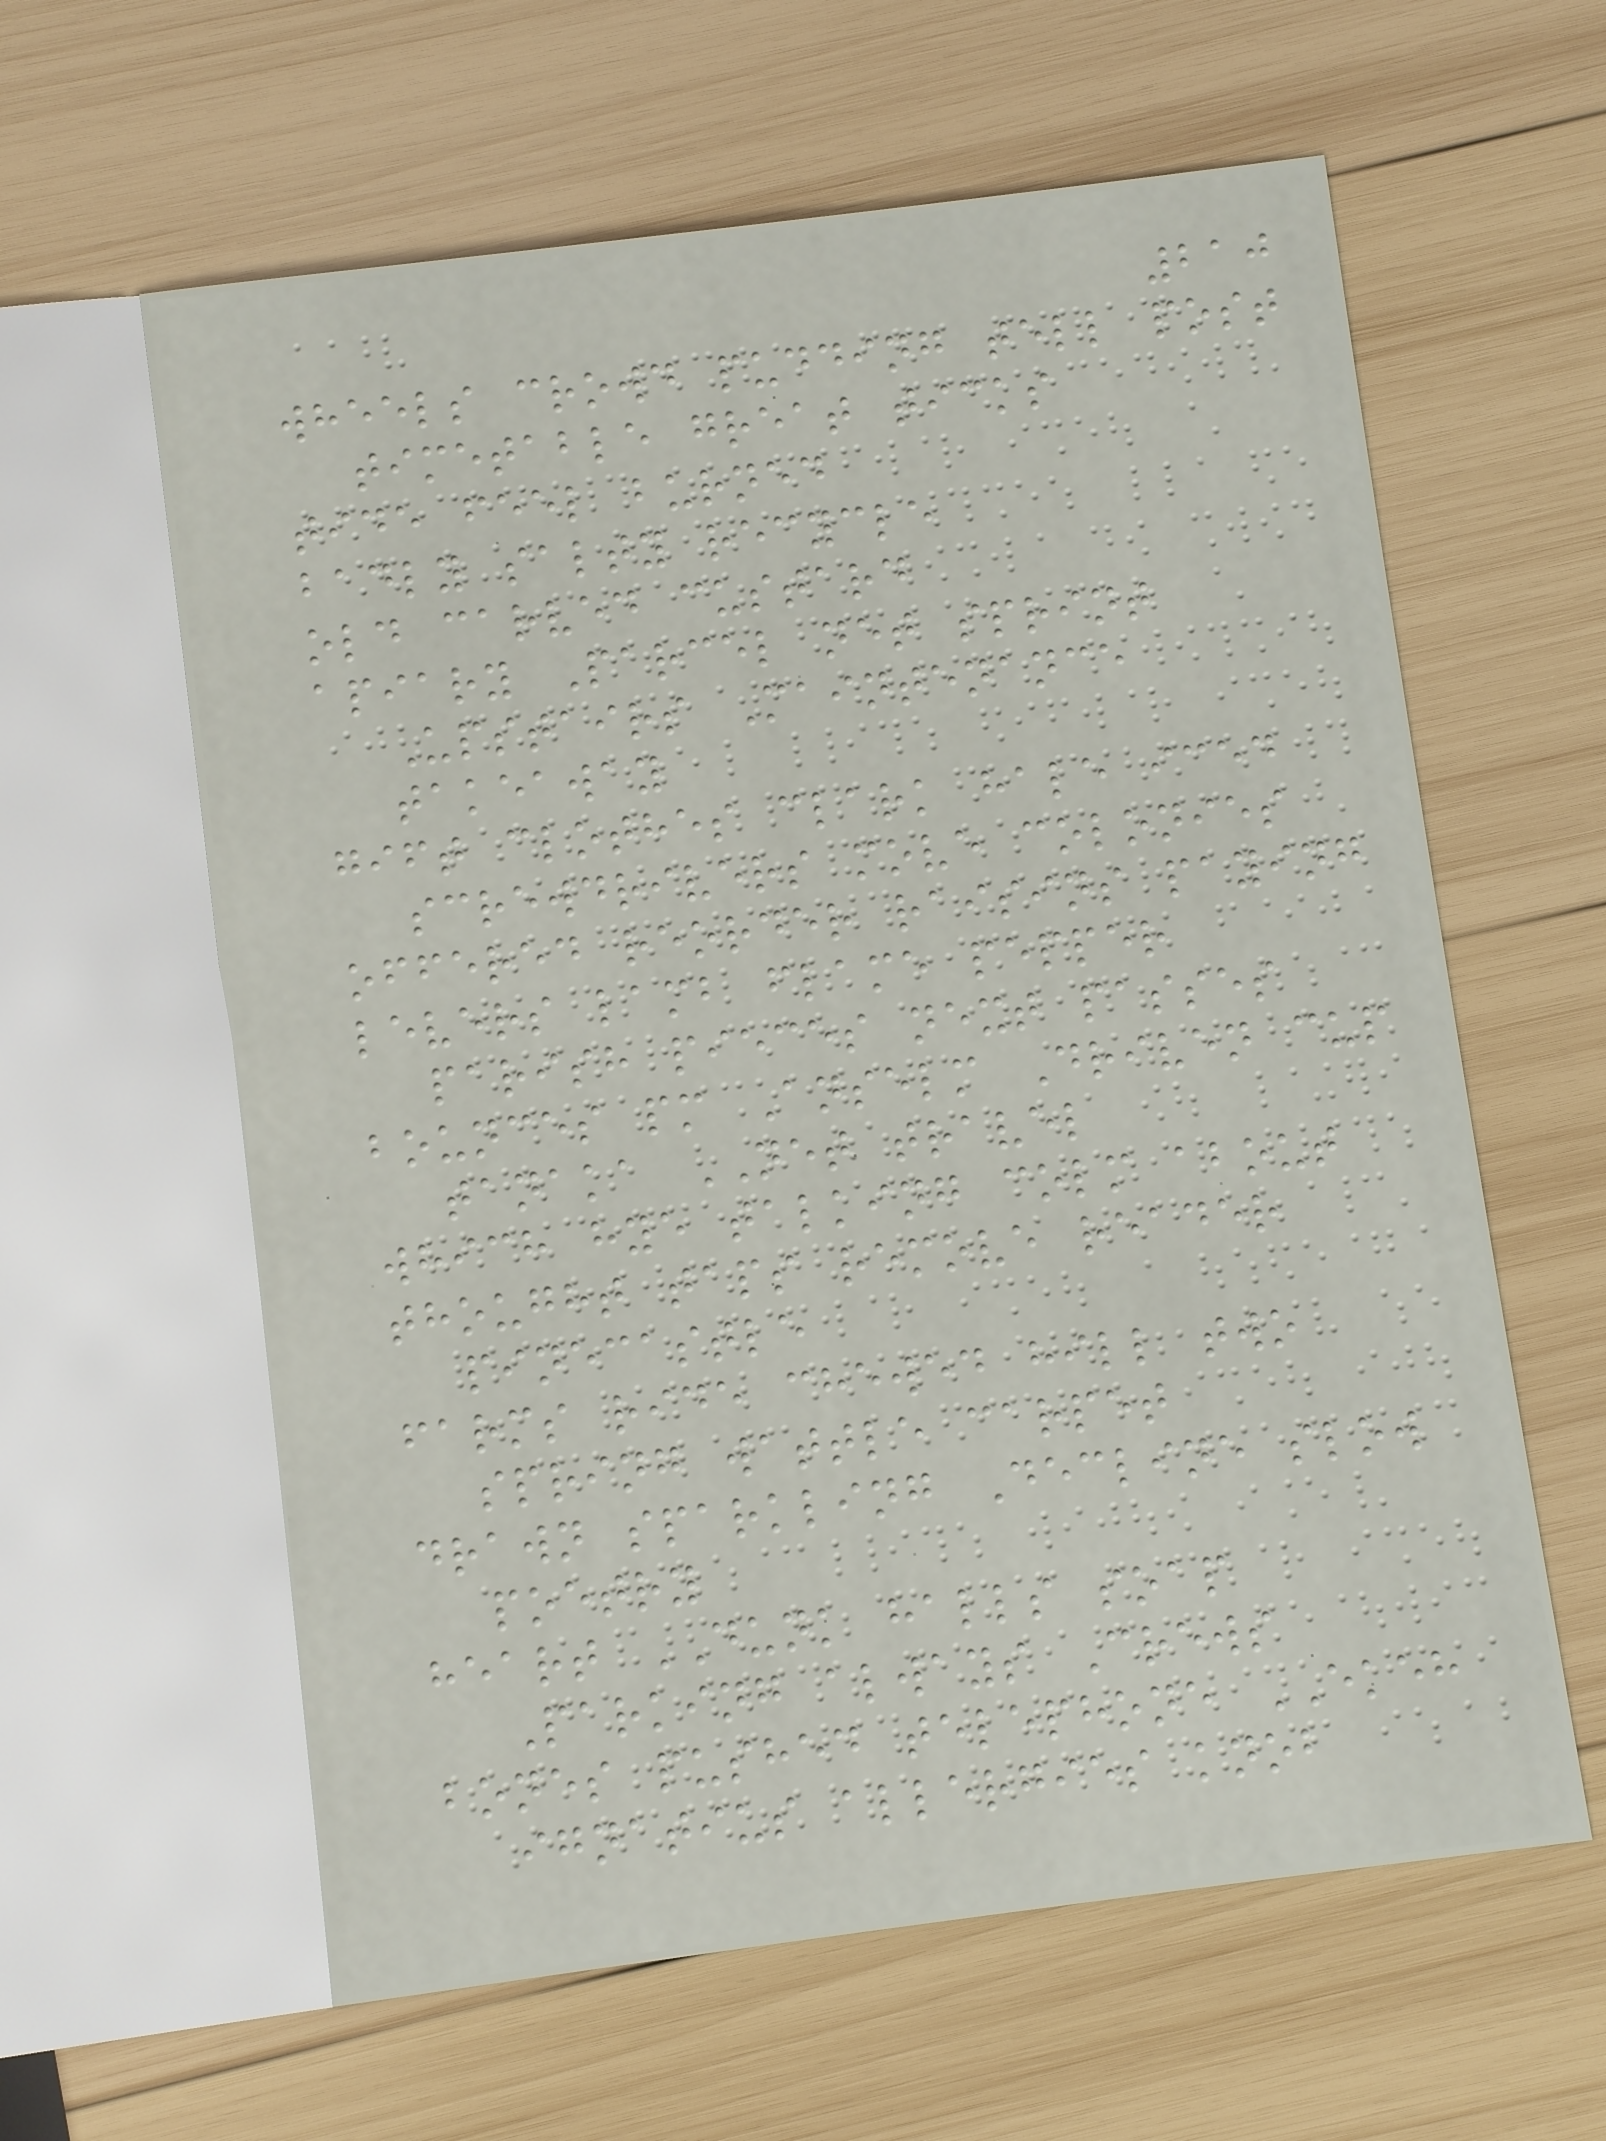210
wheels crowd pudding tell post
timetable great ticks
tide feel burned
badly salty recycle
old carved custard
apiary Parcel net sprint
Upstairs Maintenance
takeaway
gift clothes clark hale iced
screwdrivers move colonies
offered reorder raisins paying
levers lamb flame pepper
parish pieces next passes
bounces pm Anselm Driven cup
tanaka NET travel
which hye talking colm about
thought taps remove reader
pinecastle
farms ride chewed hill two
spring wattle carpet
drawn sparkling Decline slow
poetry
heart DUNK halls soap
Parking always Crews
bones pushed telephone EKEH
ignatius allergies knob
